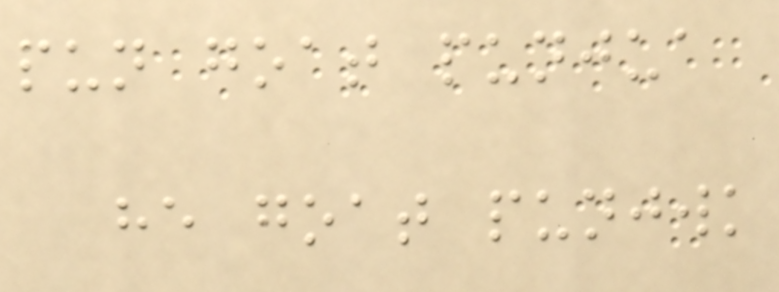pun goat punjua
he goat punjwk
